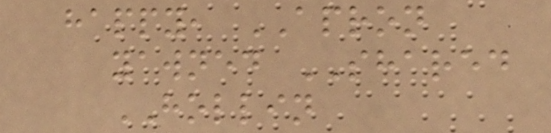happy, APRON
yawned SHARED
HOLLIN
